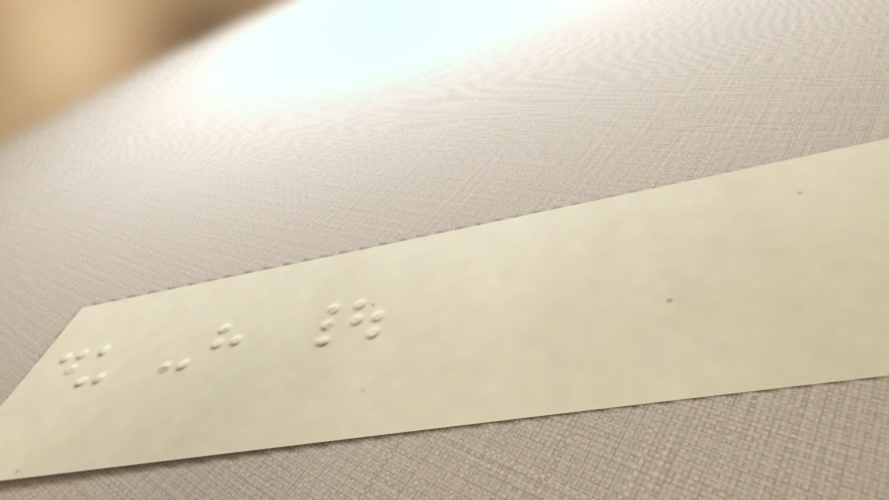du -h |
